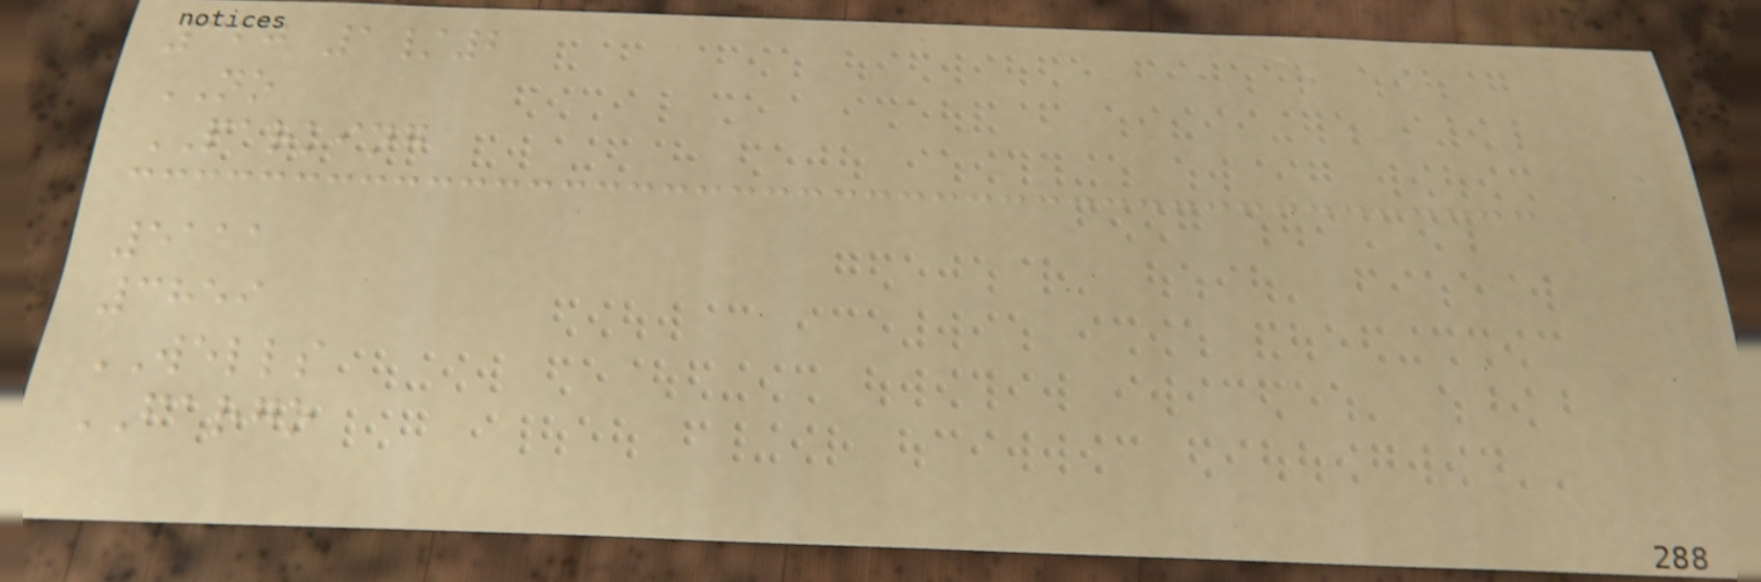320 1/2
NO
PARKING
5111
3859
WELLS
FARGO
